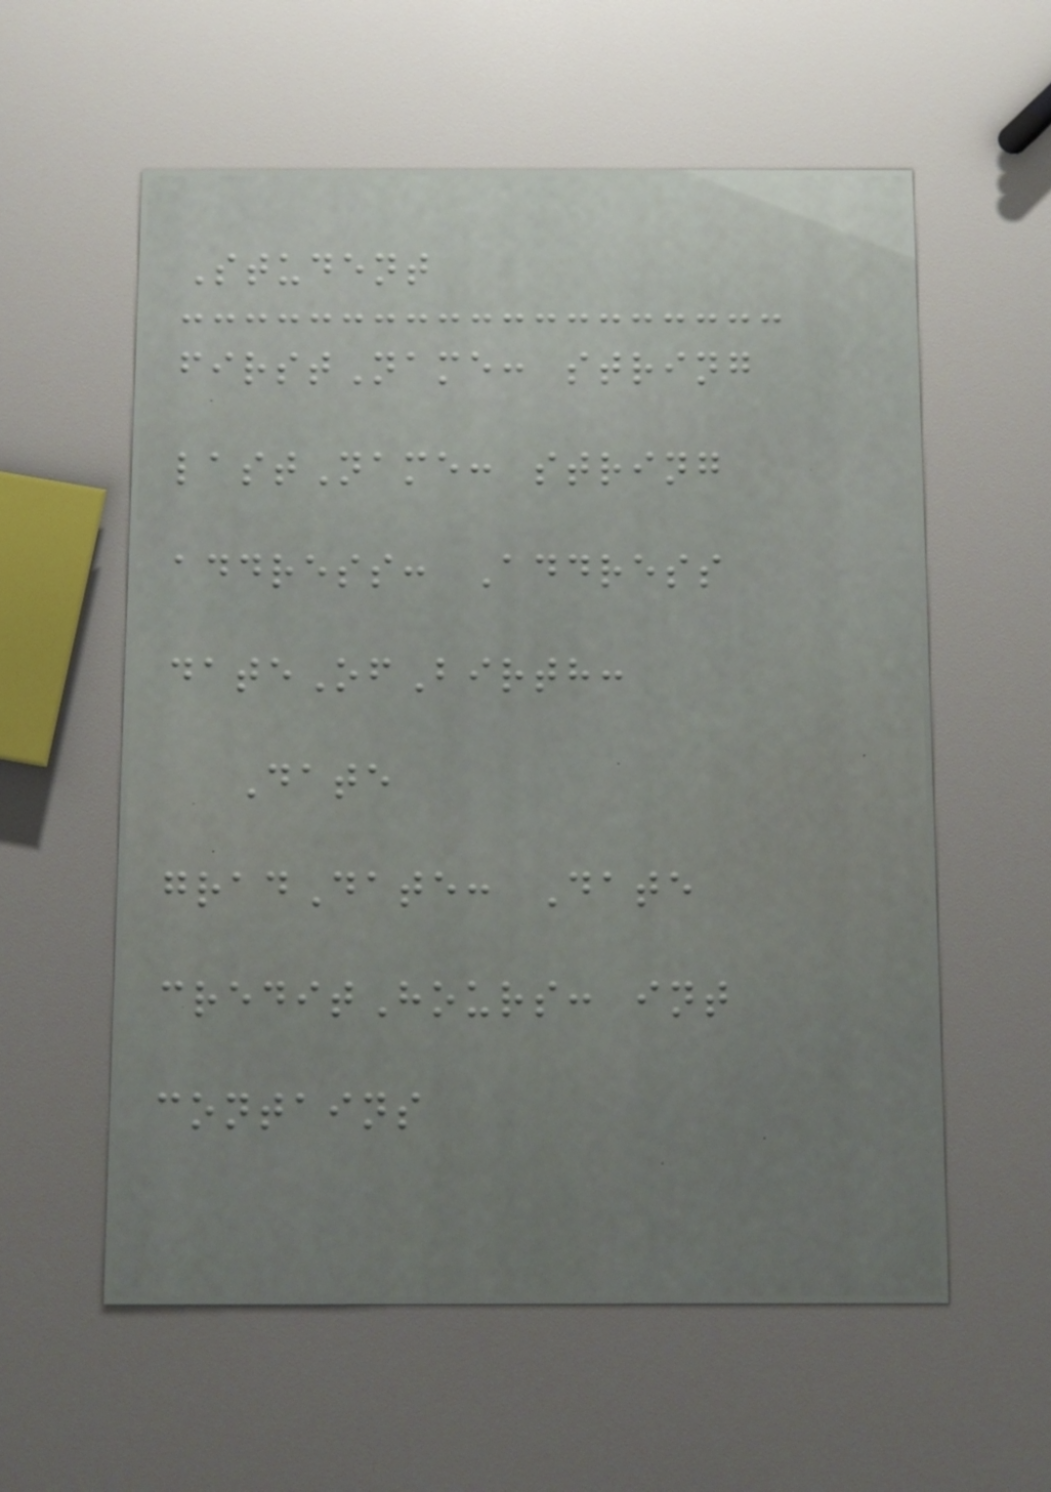Student
firstName: string
lastName: string
address: Address
dateOfBirth:
Date
gradDate: Date
creditHours: int
contains
